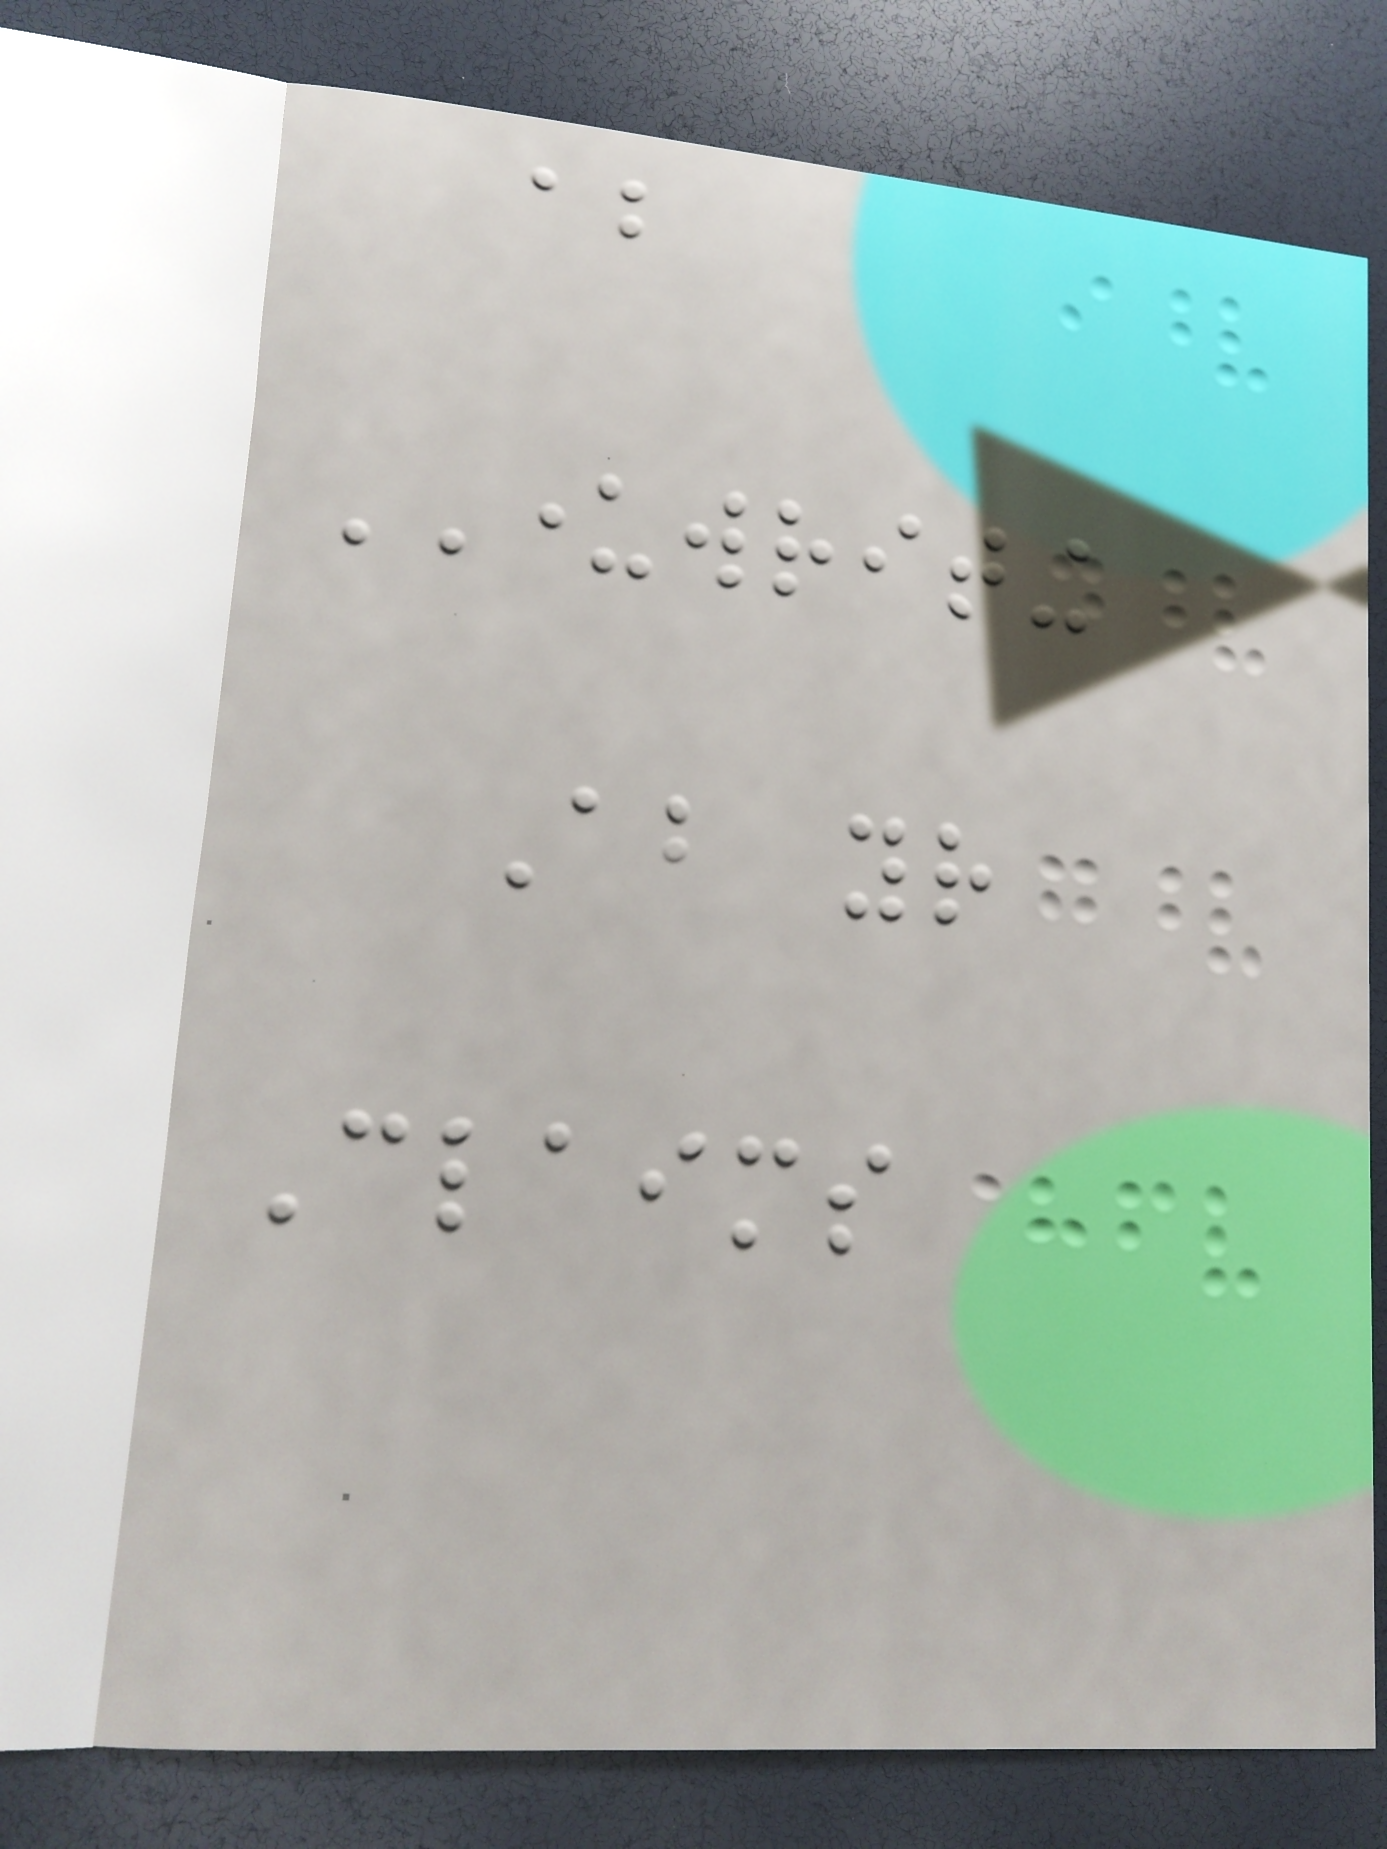about
UNDERWRITING
About your
Claims
